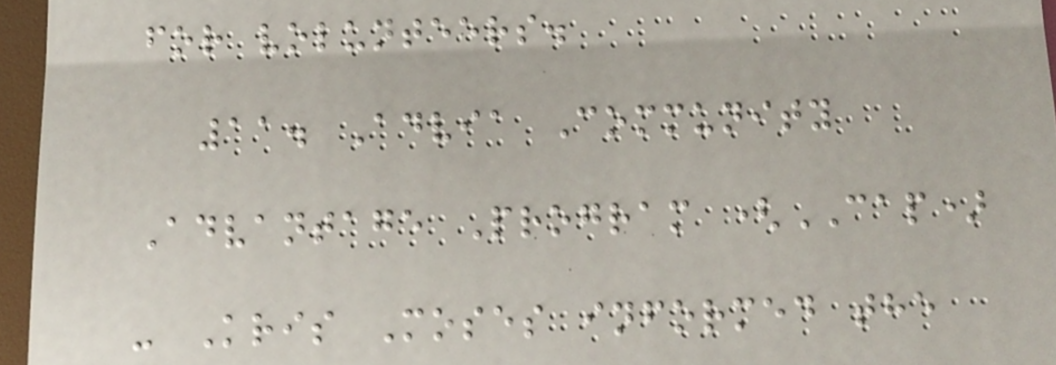for volunteers.
11. Advia Community
Advantage Program (CAP)
- Kris Moses informed the
